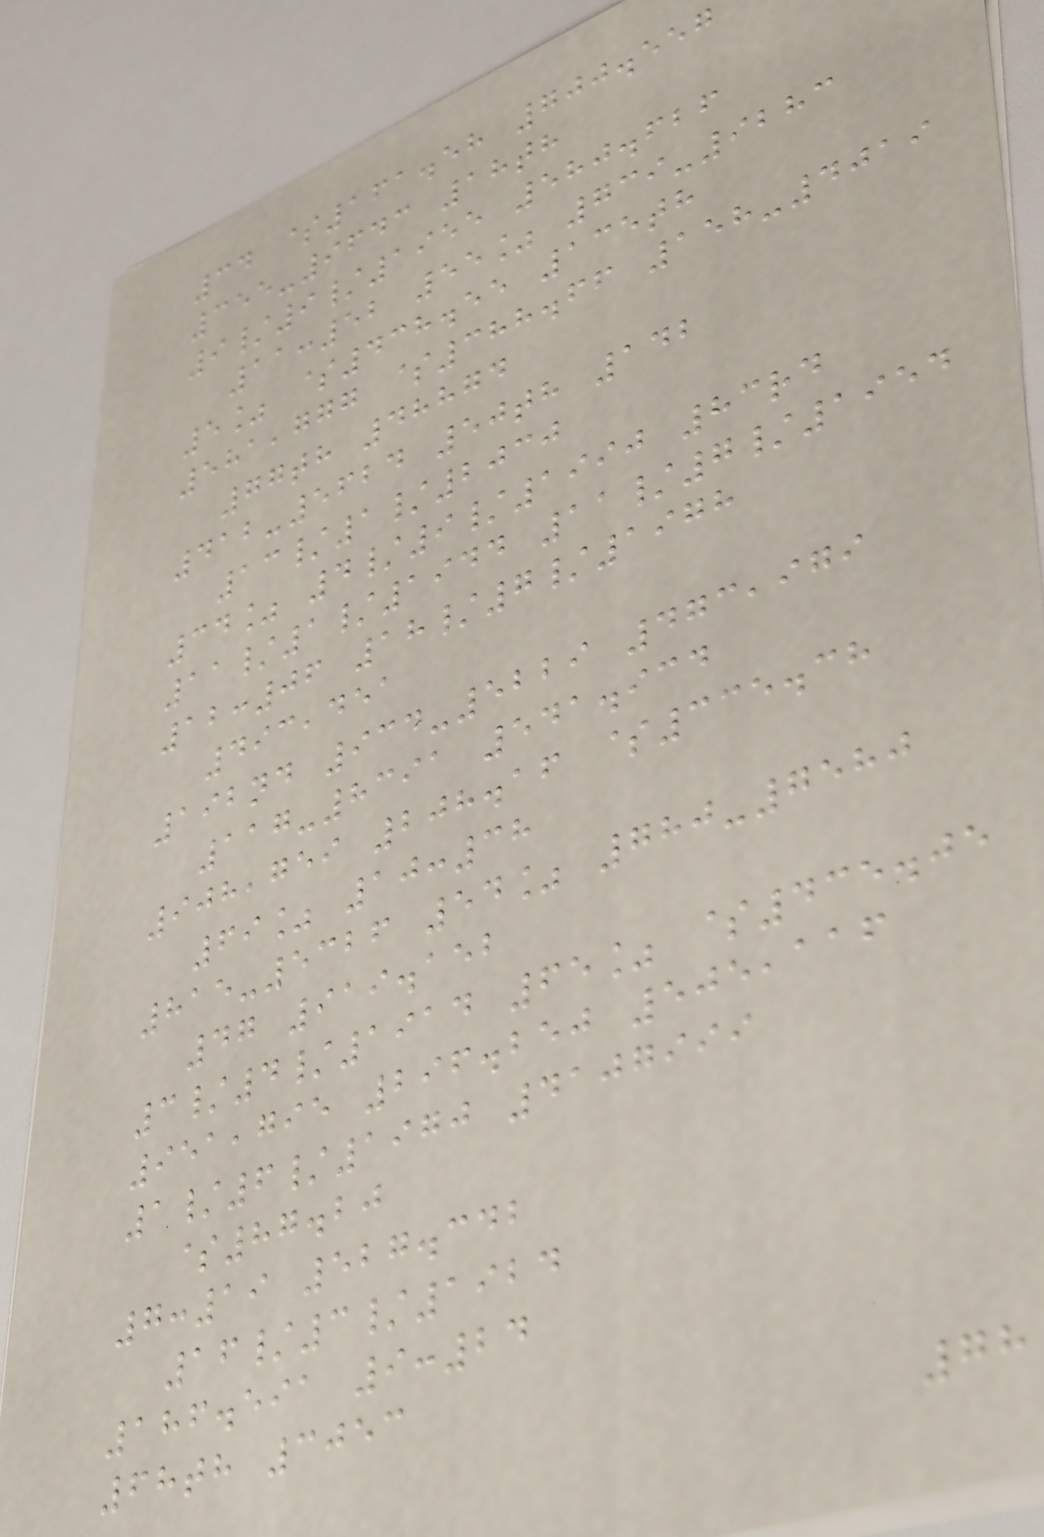34 $161.58 700.557
355-9643 18th
9/9/1955 580.626
11:52 55% 739-9283
5% $438.55 135th
581,777 $388.66 158-4019
77th 48874
412-5624 50th 142
13/1/2030
34% 4/9/1990 83rd
11/1/1944 11/7/1954
12:06 18/7/1978
493,451
192nd 934-5229 473,979
117-8391 541.934
908,759 208.16 $335.38
69% 10:38
815-5326 54% 780-7580
47 919.152
3/4/1914 65% $435.05
951,795 296.250 505,116
1/6/1970 4107999
$87.20
7:19 527.342
16/3/1924
186.591 9:24
68th 3053
78
